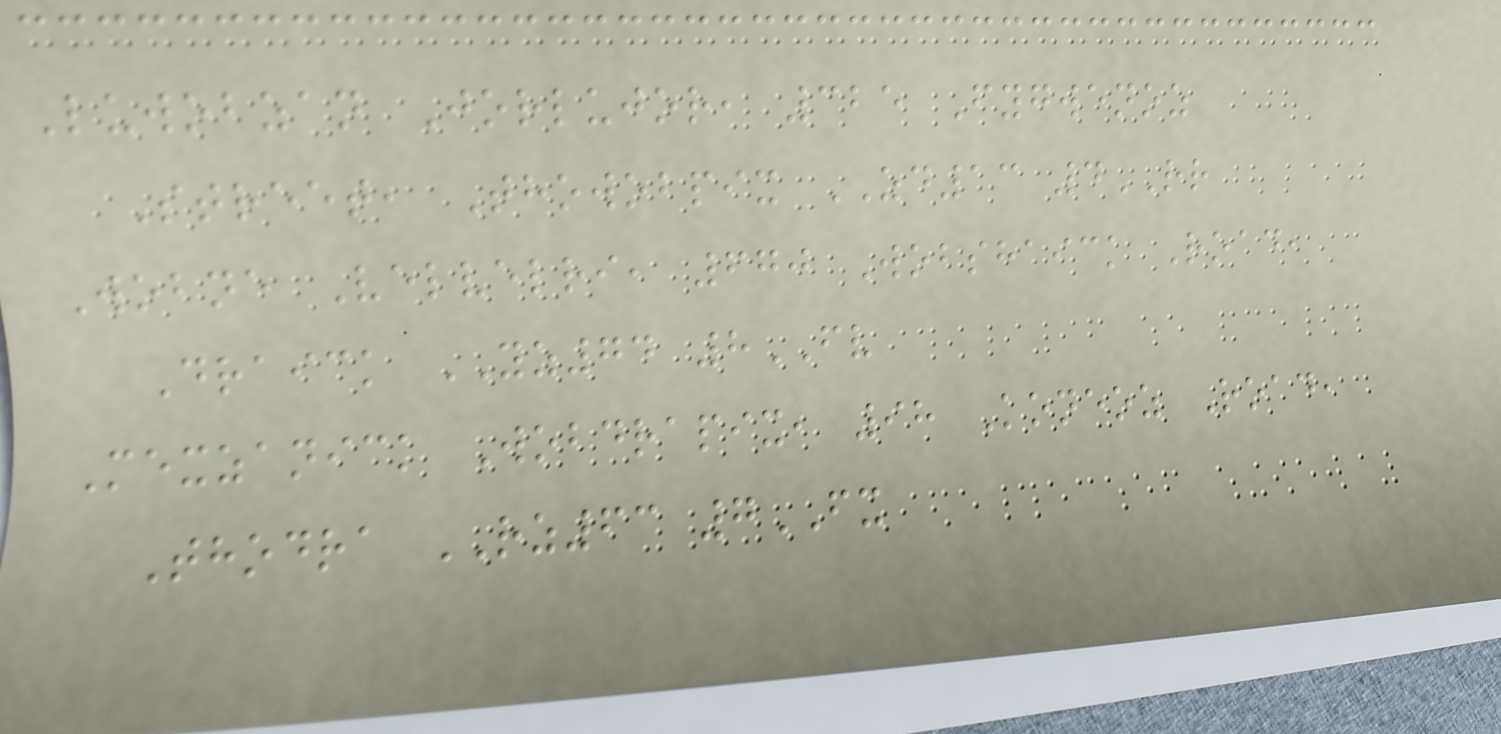Luwobzan Jorlujor, 325 Fygwenoz
Street, Thowobpix ZD13 4RR
Wobne Velvelri, 670 Wobshaick Road,
Draick YZ74 8FV
Mexzanick Wobdrapix, 98 Koneoz Road,
Thodra RZ63 7FX
